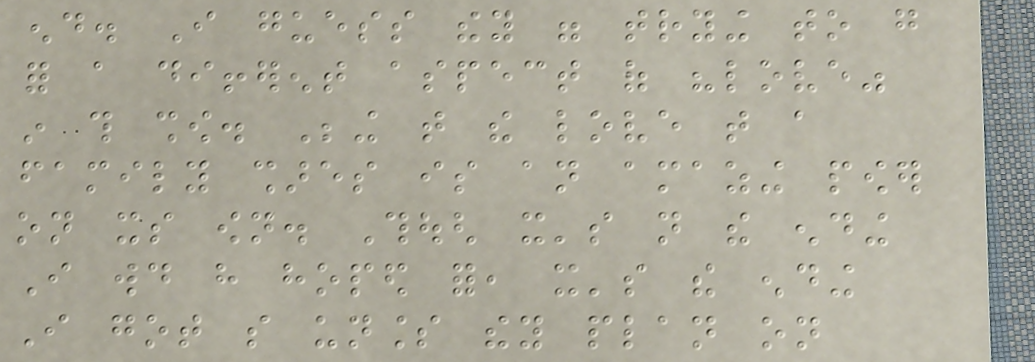end. I guess they were trying to go
for a different aspect of "love"
in this show. Being that the love that a
family shares is an amazing power
on its own. Though it's not the ending
I would have hoped for, it's the ending
I got so unless they plan on
